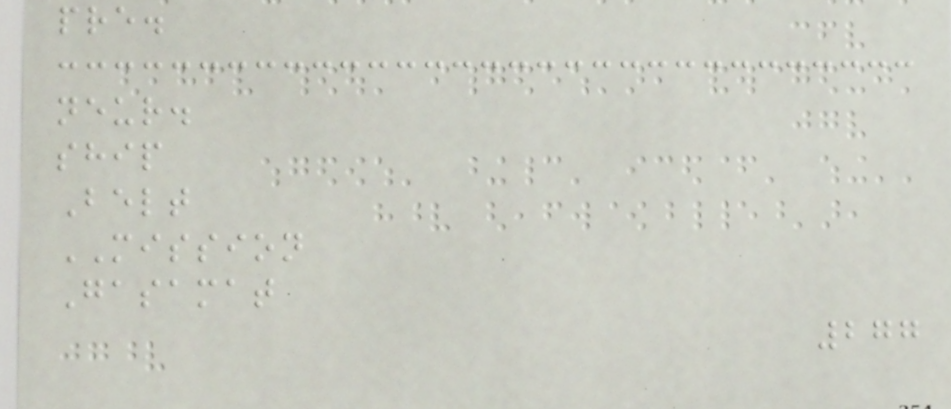pre.
neur.
ship
Belt
MISSION
Gasamat
277
